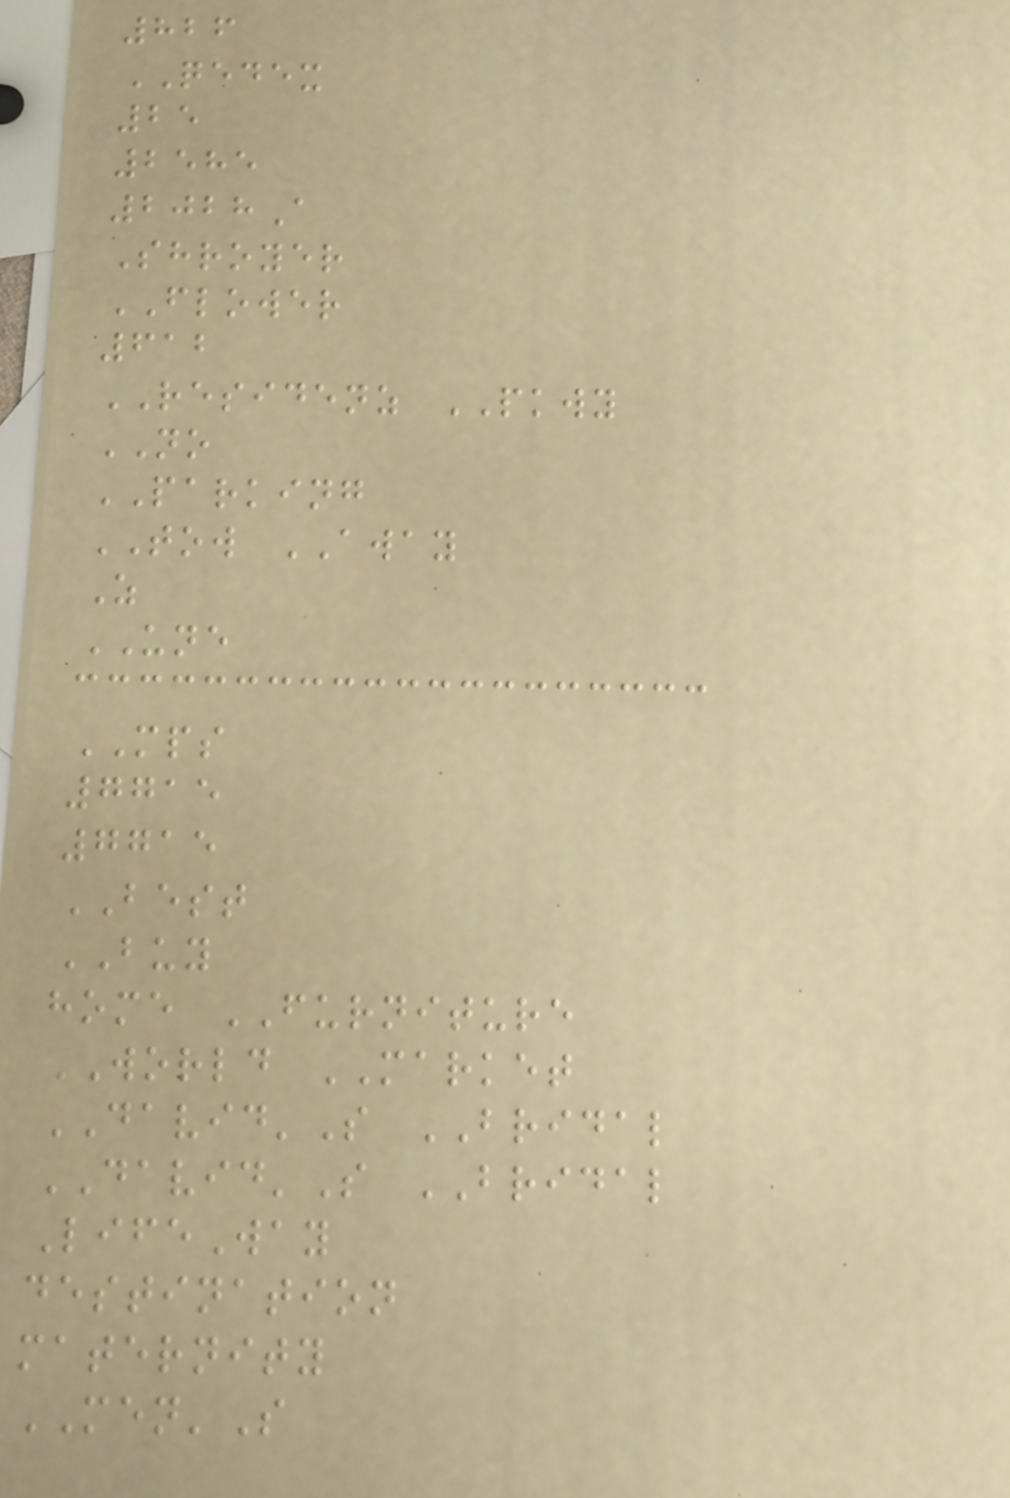826
QEDEX
25
2585
2028A
Shroyer
FLOWER
612
RESIDENZ PKWY
NO
PARKING
TOW AWAY
Z
UNE
MPS
7715
7715
BEST
BUY
home FURNITURE
WORLD MARKET
DAVID'S BRIDAL
DAVID'S BRIDAL
LifeWay
destination
maternity
MEN'S
